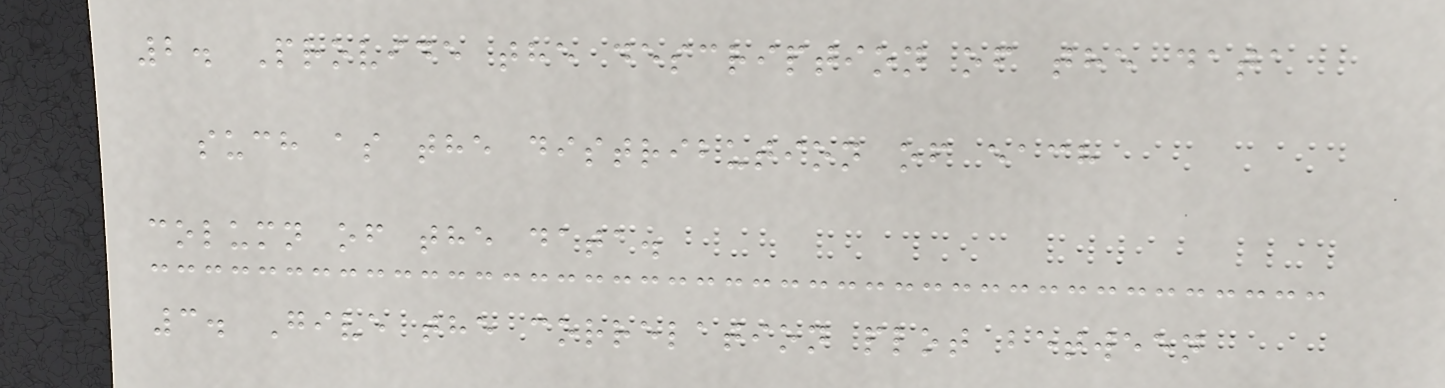2. Provide the description of the data
such as the distribution of each
column of the data.
3. Give the correlation plot between
